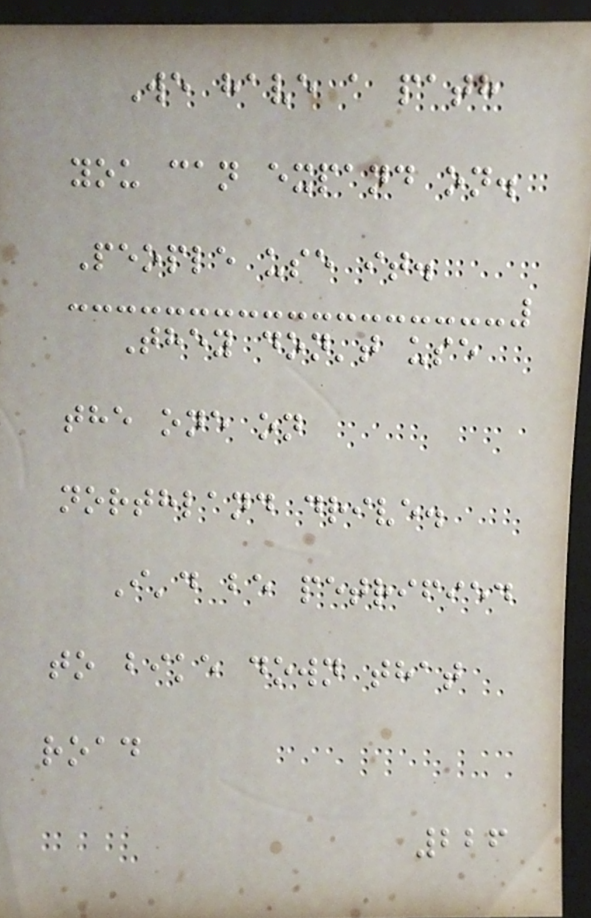We have a path
you can expand on.
People use it.
They don't use
the one on
northland drive.
I'd be petrified
to bike down that
road
226
